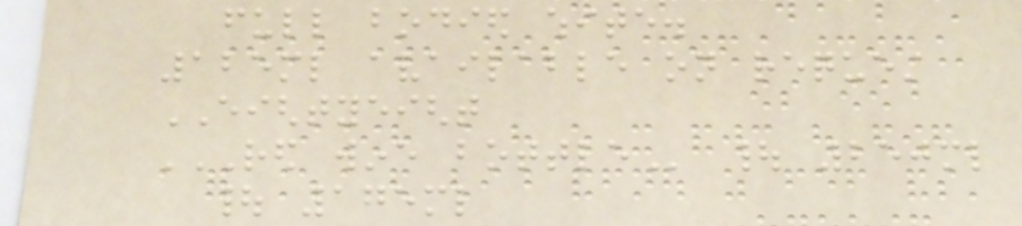full bodied white.
125ml available on request
EIGHTYEIGHT
RED WINE BOTTLE | 250ml
| 175ml
